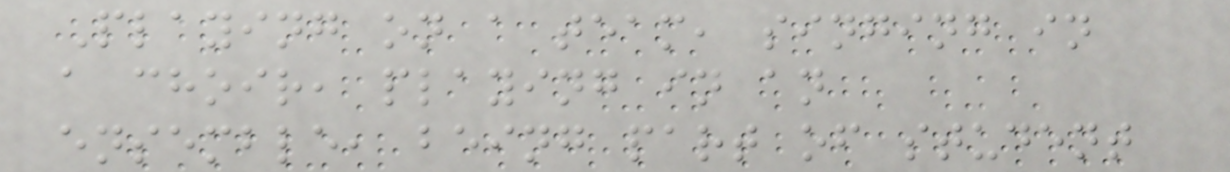Playing on a team, singing in
a choir, playing in an
ensemble, being part of student
